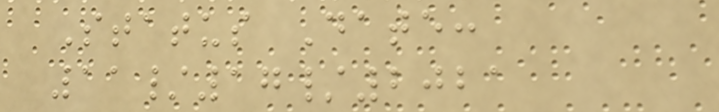Status Date:
11/17/2021
